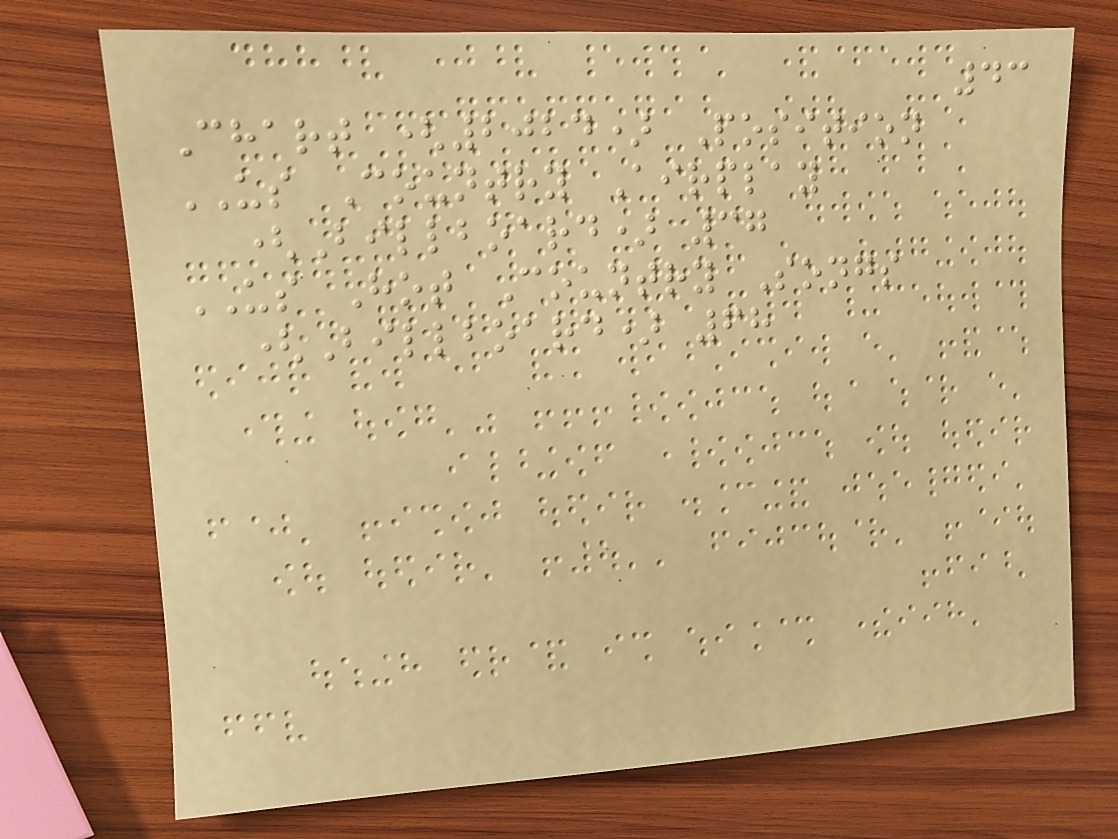43
Chart (2024) Position
US Country Airplay
(Billboard) 37
US Hot Country Songs
(Billboard) 68
